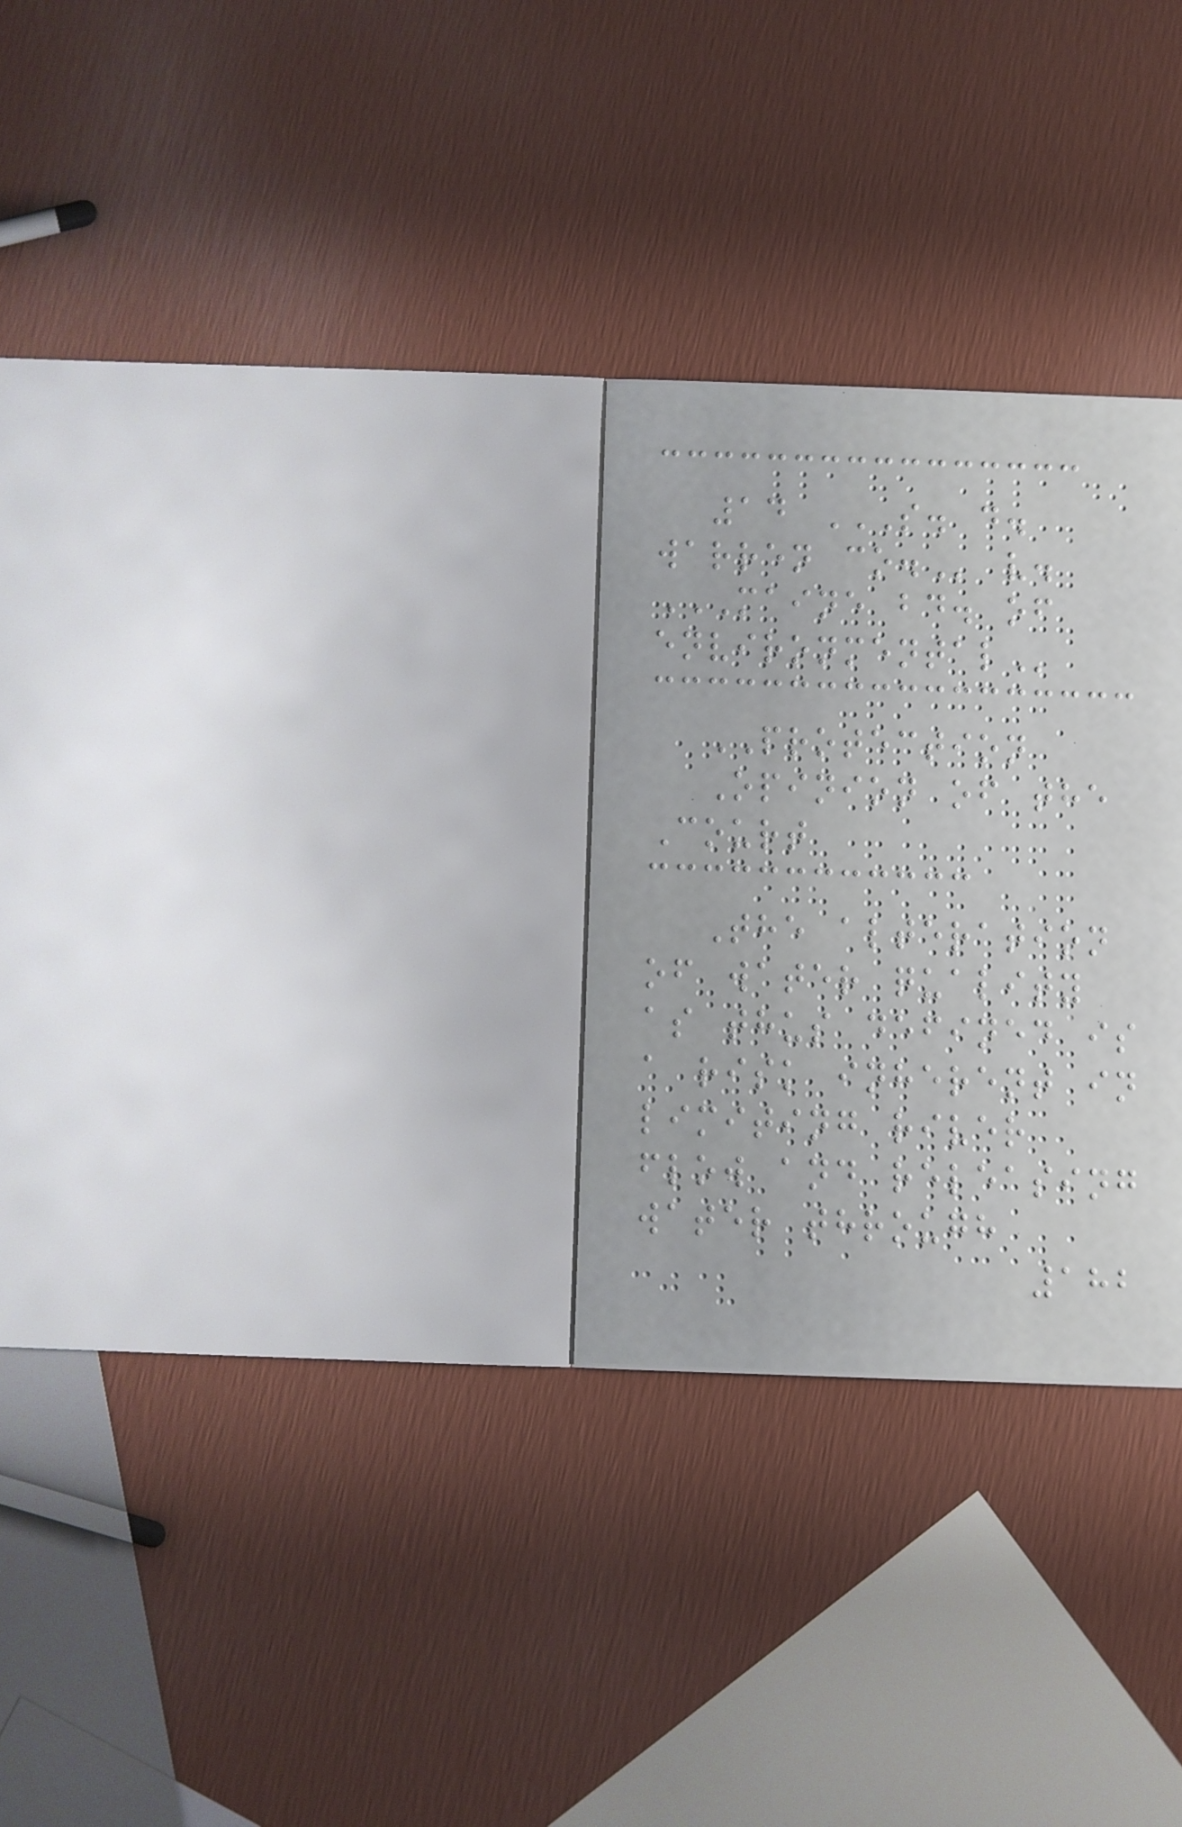14 S. D.
WARREN CO. v.
MAINE BD. OF
ENVIRONMENTAL
PROTECTION
Opinion of the
Court
The alteration
of water quality
as thus defined is
a risk inherent in
limiting river
flow and releasing
water through
182
